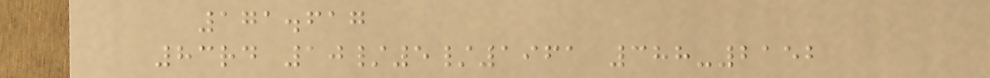171.617
83rd 10/5/1961 388-2152
